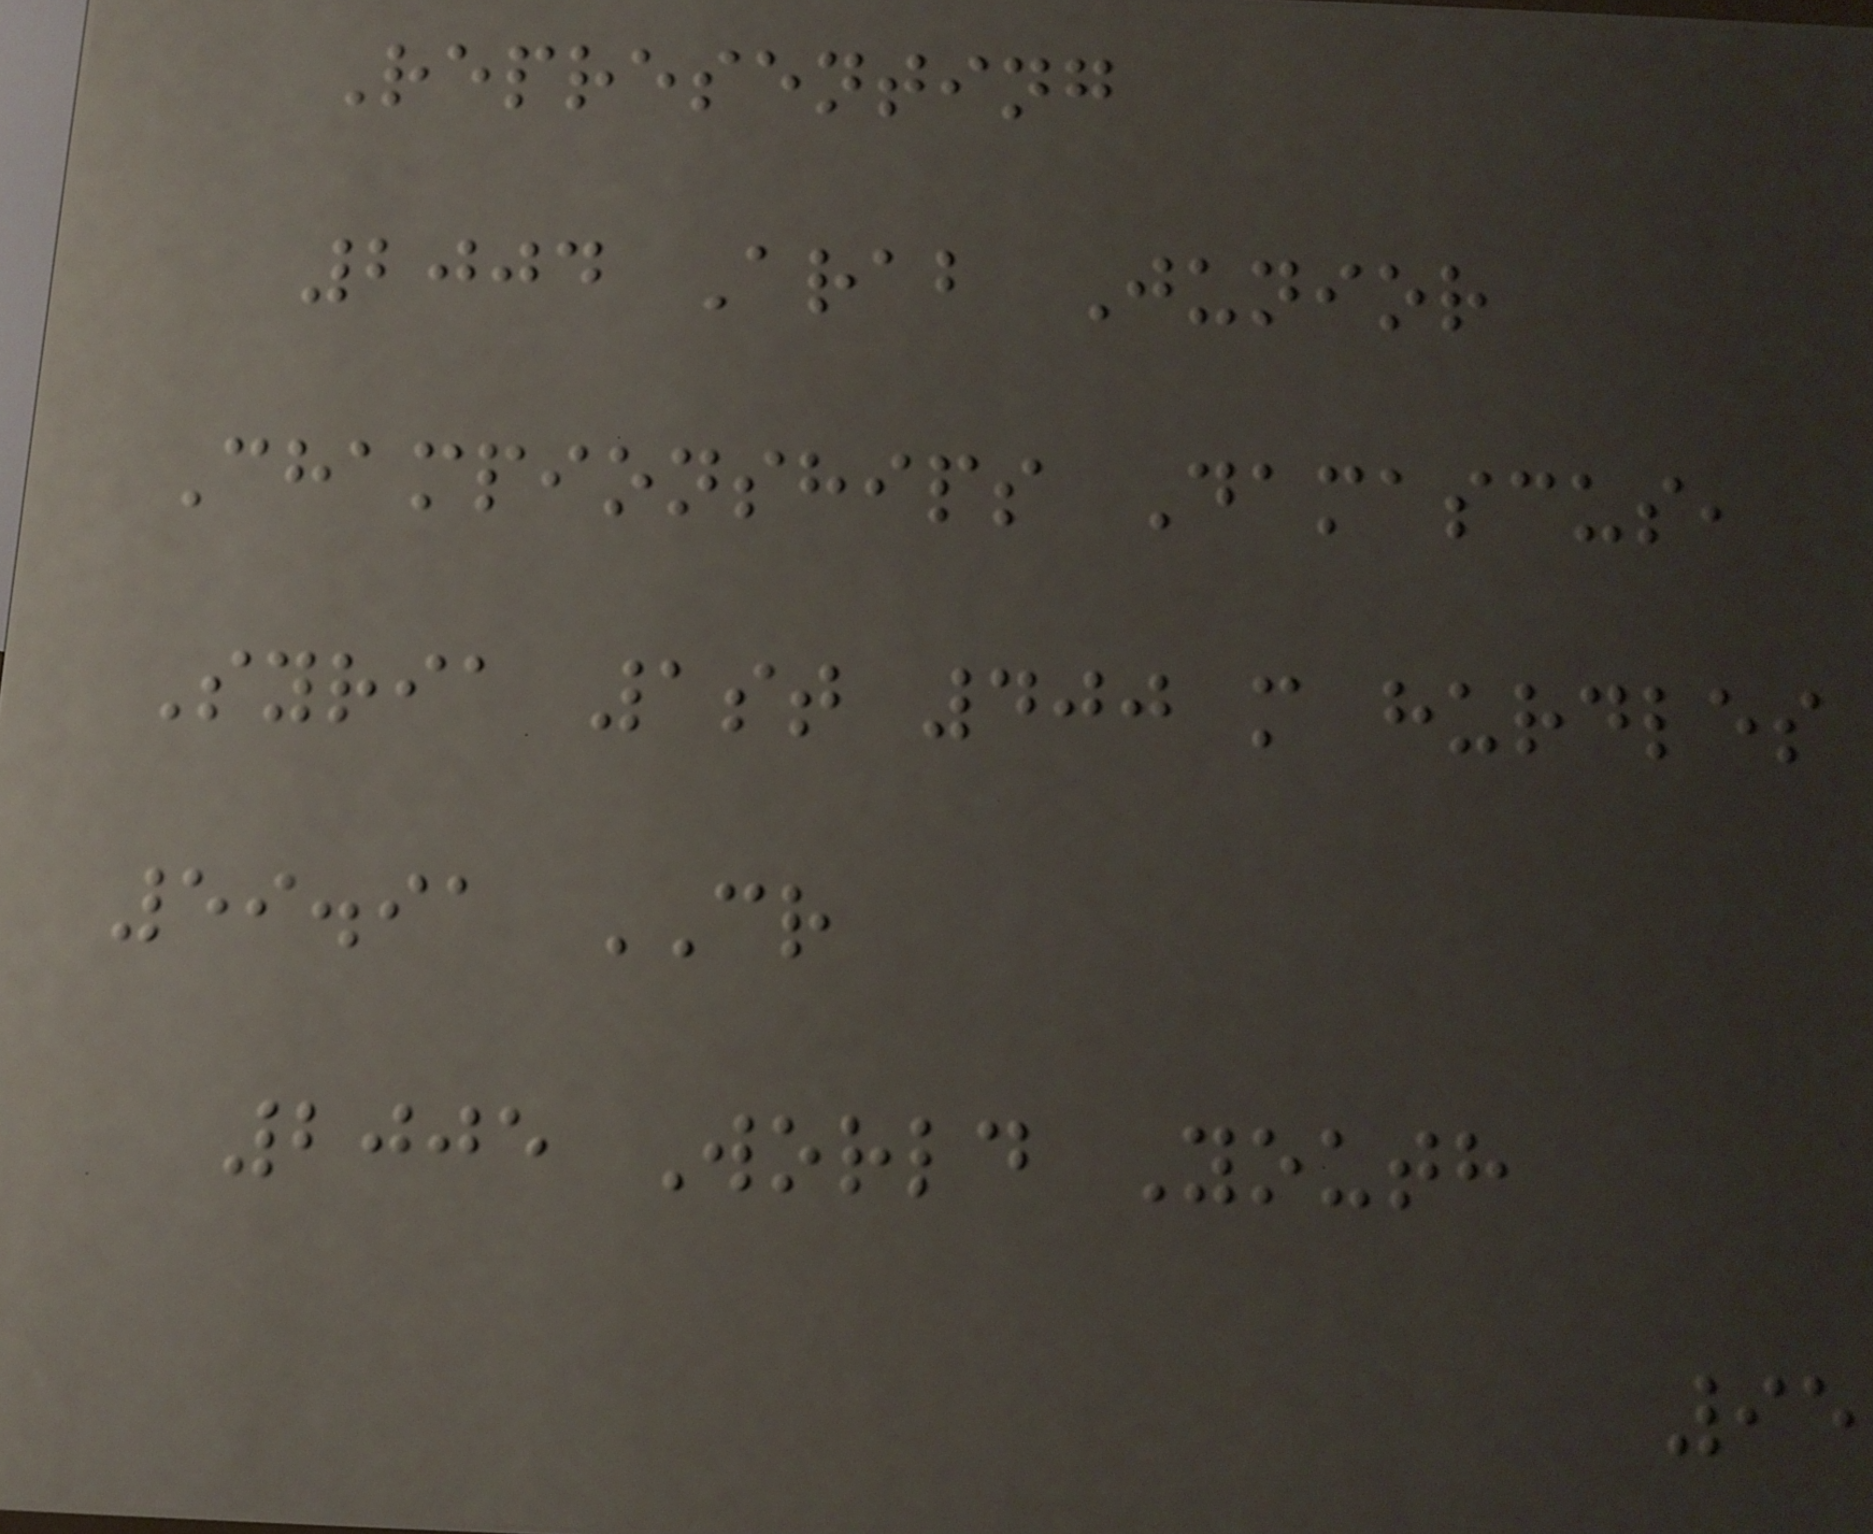Representing
2004 Arab Junior
Championships Damascus,
Syria 1st 400 m hurdles
59.91 CR
2005 World Youth
95
